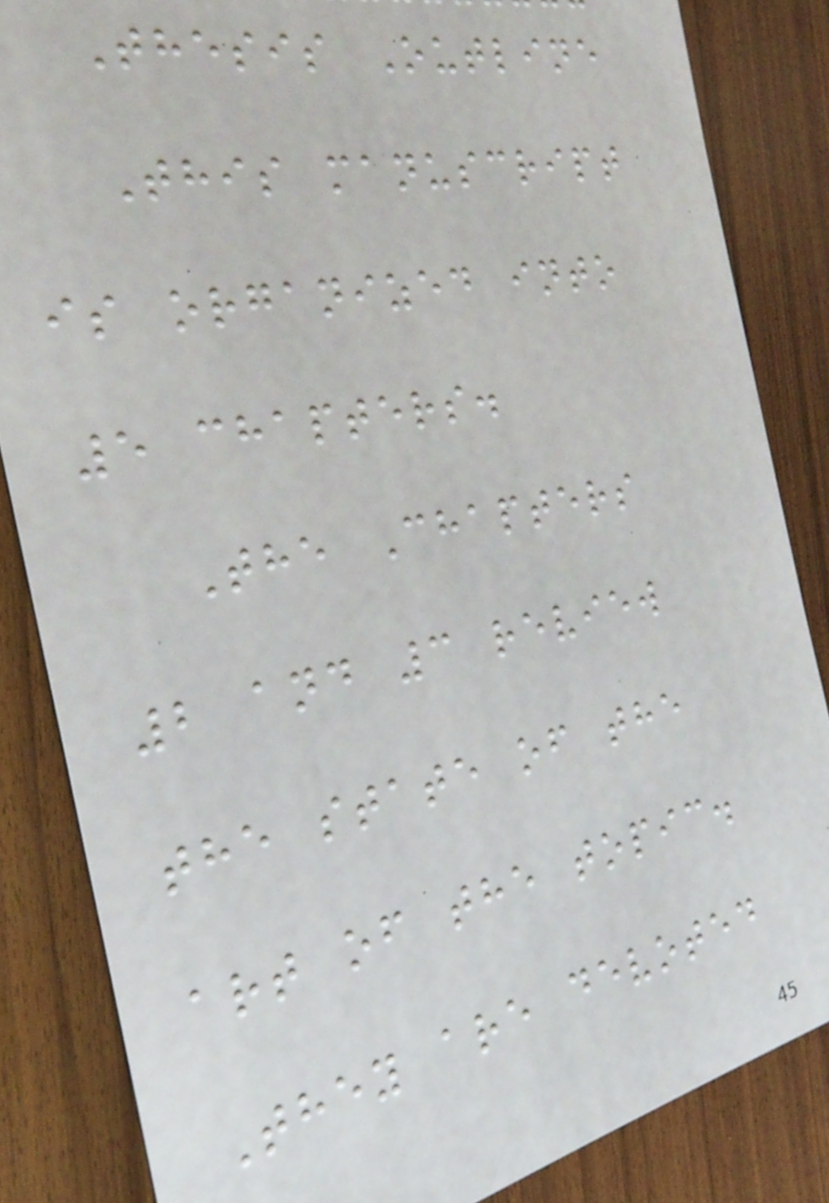Thesis Outline
This manuscript
is organized into
5 chapters.
The Chapters
2 and 3 review
the state of the
art of the topic.
They are devoted
